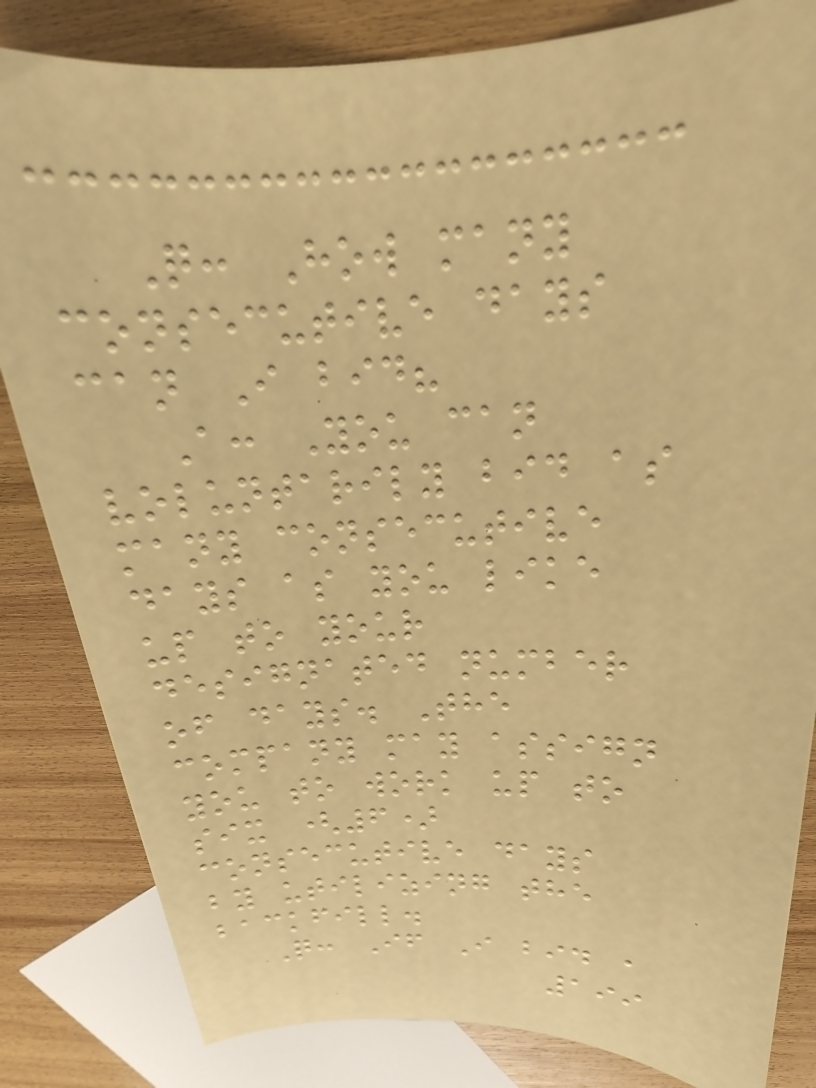Q: How many
consecutive days
can I bid?
A: You can
voluntarily bid as
many consecutive
days as you like
up to your
designated number
of days. The
company may assign
you to work up to
six (6)
consecutive days
by utilizing the
backfill.
Q: If I bid a
199
